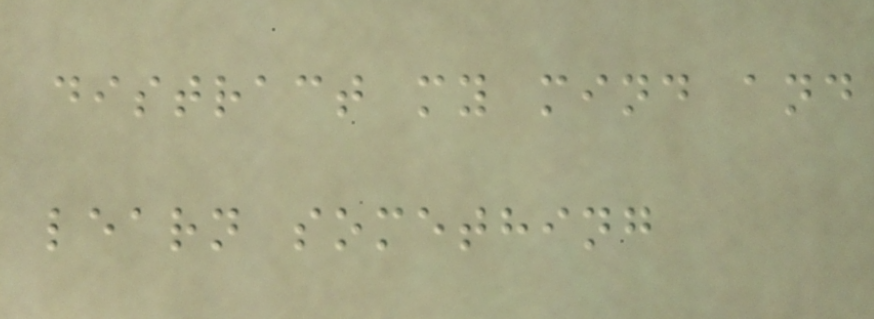distract my mind and
learn something
